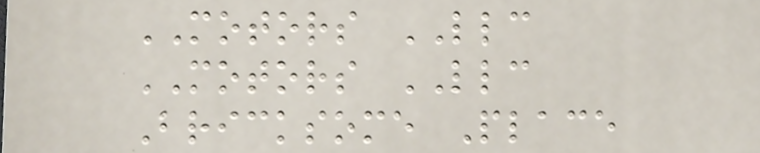MOTORS LLC
MOTORS LLC
Bricksome Place
